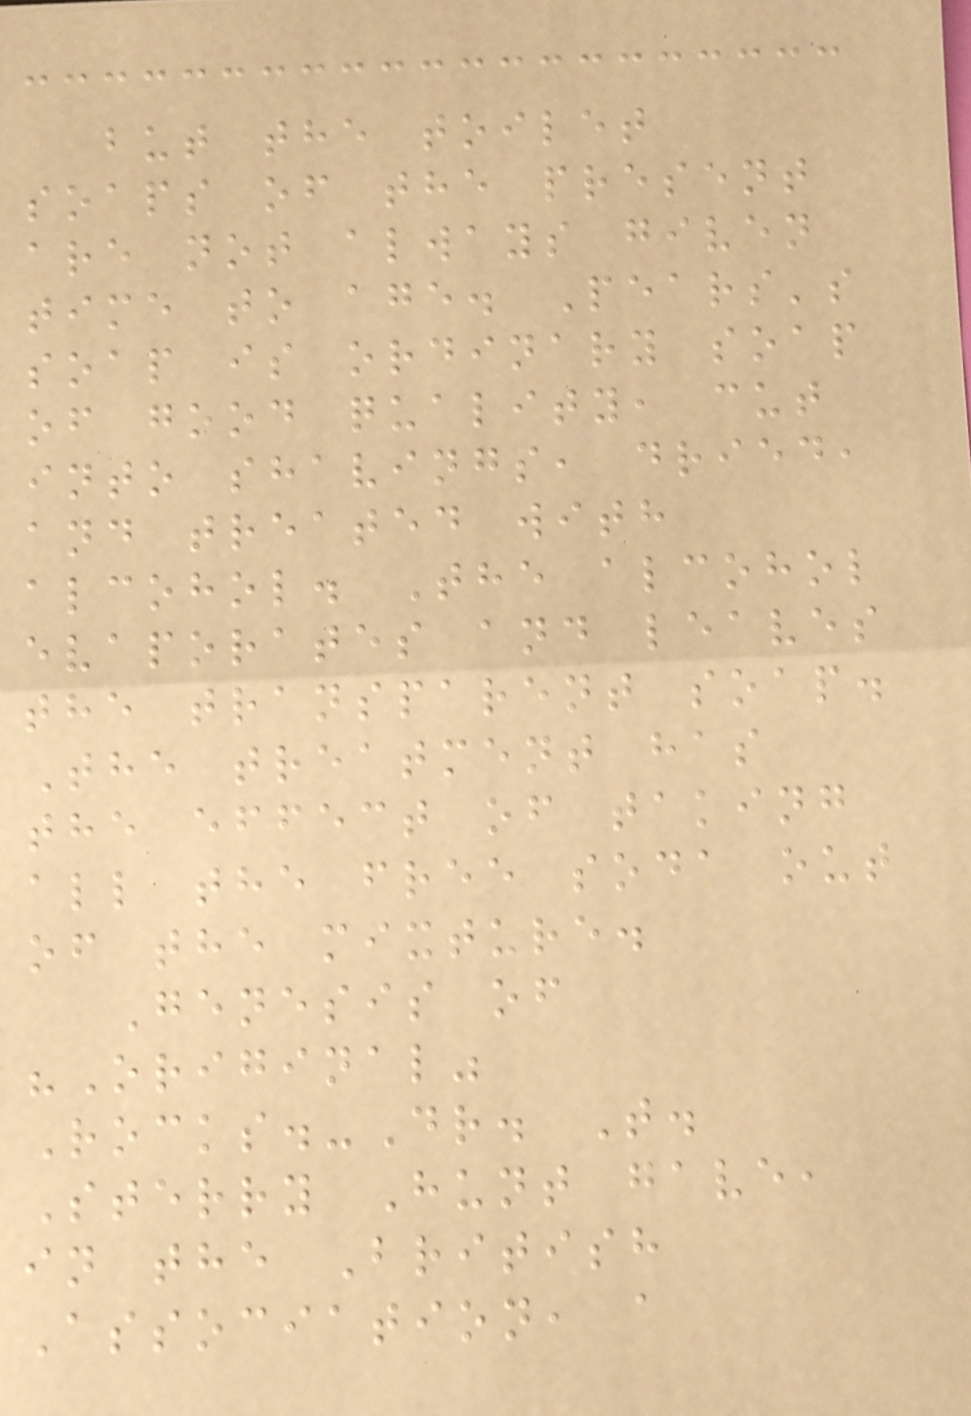but the toilet
soaps of the present
are not always given
time to age. Pears's
soap is ordinary soap
of good quality, cut
into shavings, dried,
and treated with
alcohol. The alcohol
evaporates and leaves
the transparent soap.
The treatment has
the effect of taking
all the free soda out
of the mixture.
Genesis of
"Original"
Rocks.-Dr. T.
Sterry Hunt gave,
in the British
Association, a
